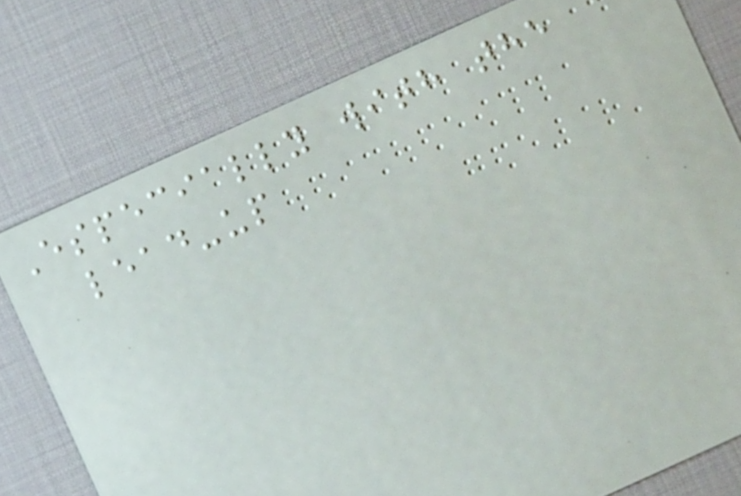Especially with the
lead-up
